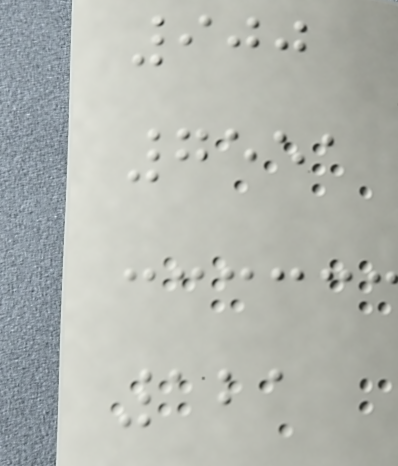900
7551
121
